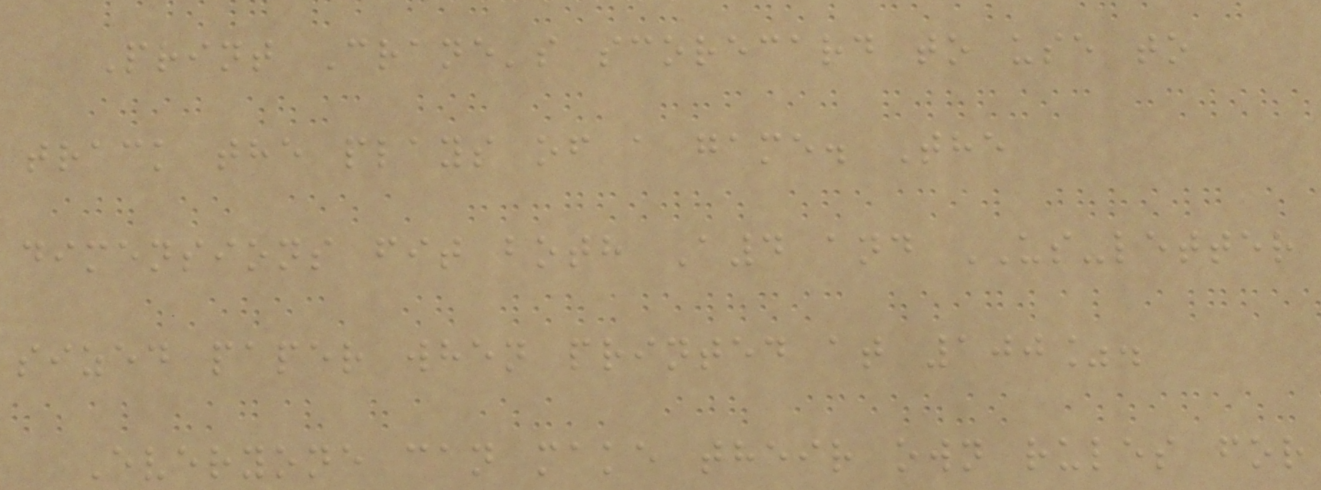Print Crane's scorecard to use to
track the plays of a game. The
dimensions fit both A4 and US-letter
sized paper when printed at 100%.
Everyone can make their own rules for
